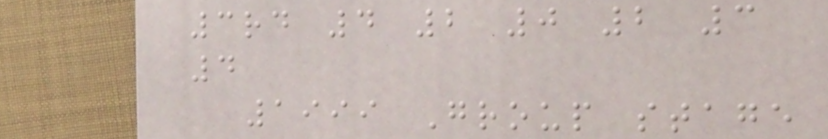3rd 4 2 0 2 3
4
1999 Group stage
